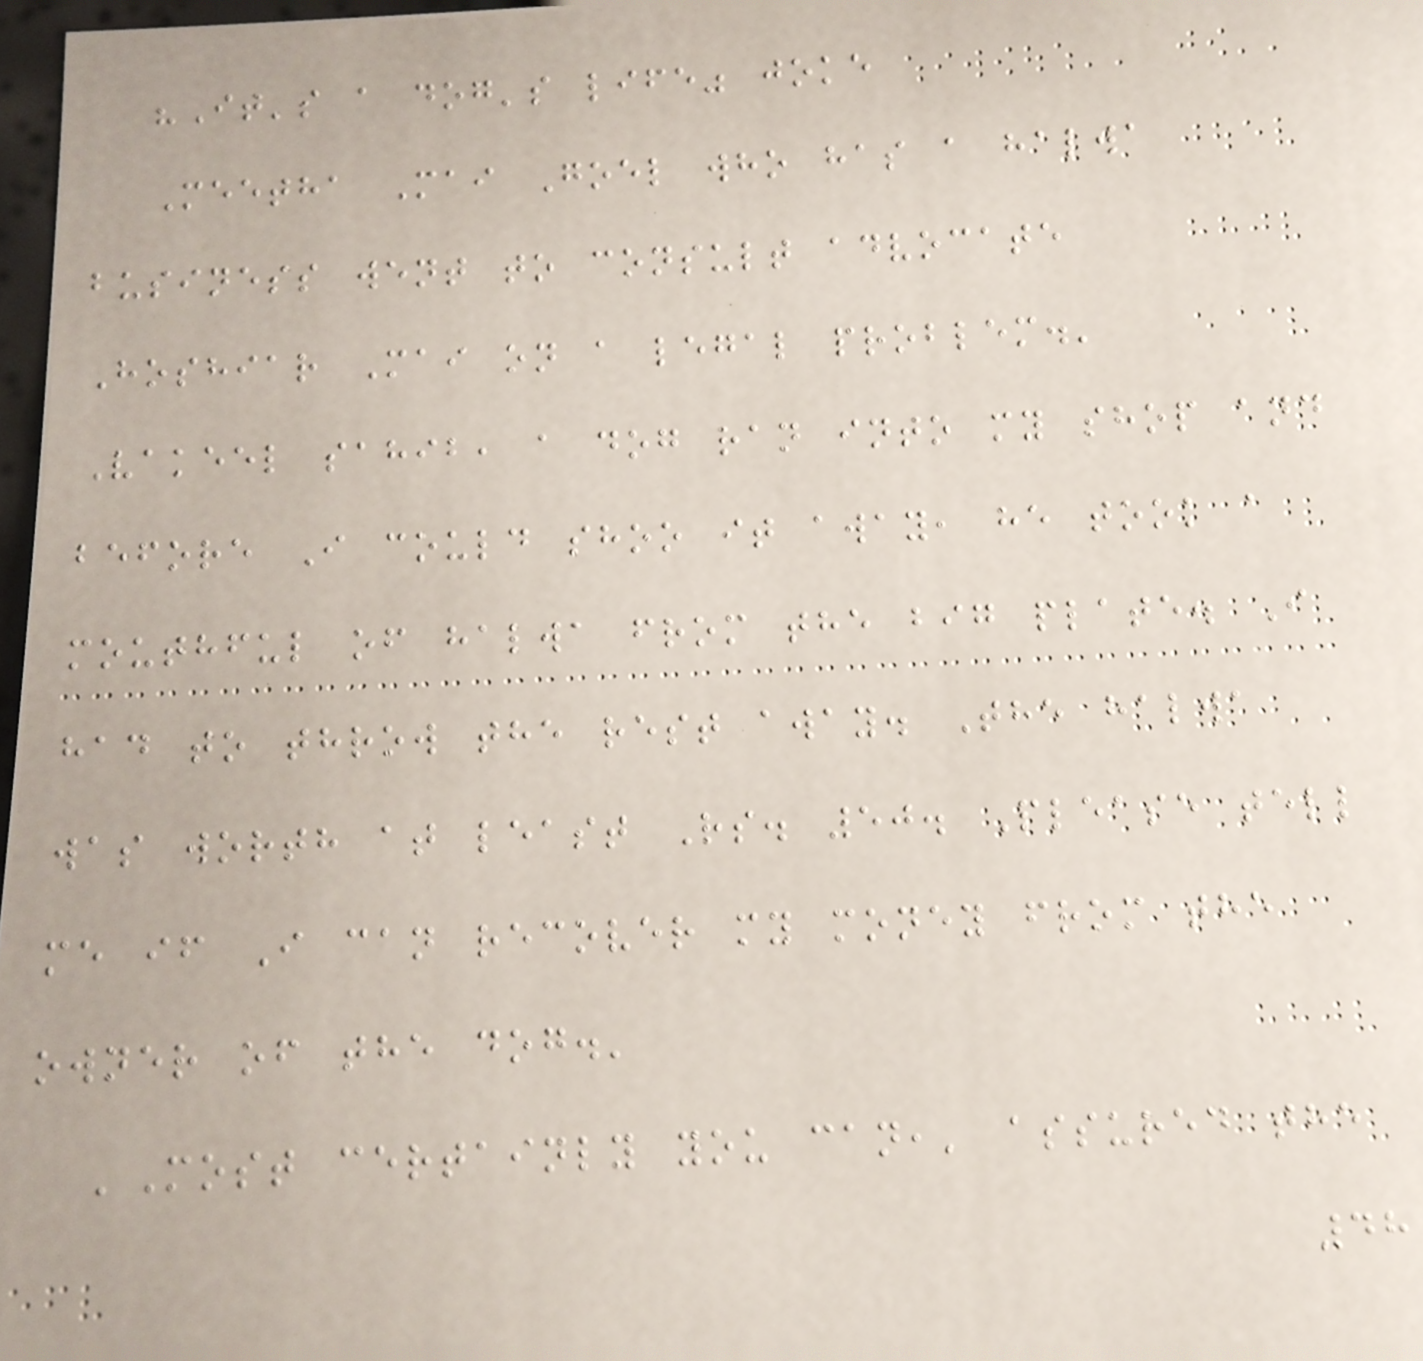"It's a dog's life" joke
Meetha Mai Goel who has a halwa
business went to consult advocate
Hoshiar Mai on a legal problem.'
Vakeel sahib, a dog ran into my shop and
before I could shoo it away, he took a
mouthful of halwa from the big plate. I
had to throw the rest away. The halwa
was worth at least Rs. 50. Please tell
me if I can recover my money from the
owner of the dog.'
'Most certainly you can,' assured the
48
